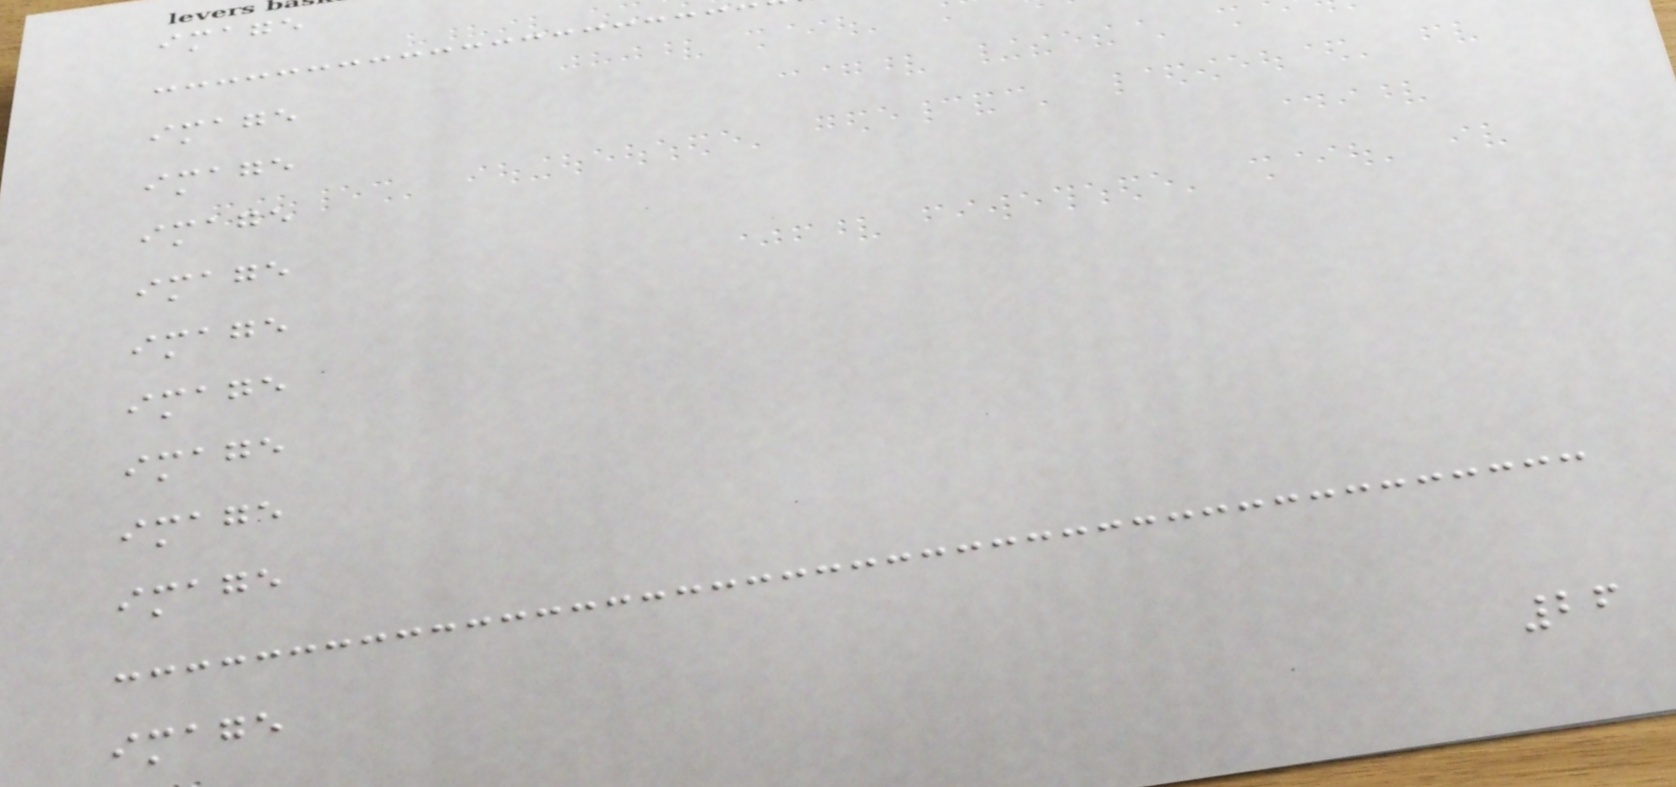image
image
image
image
image
image
image
image
image
image
image
26
